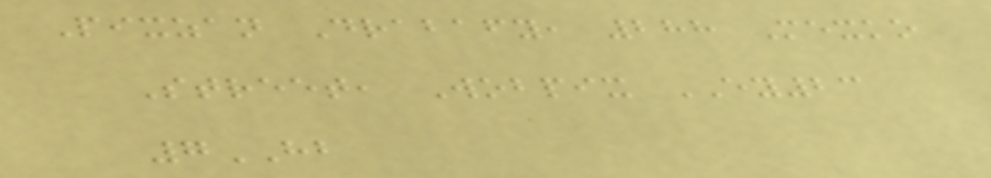Pixzan Drabafy, 288 Mexko
Street, Wobpix EY23
7HB
